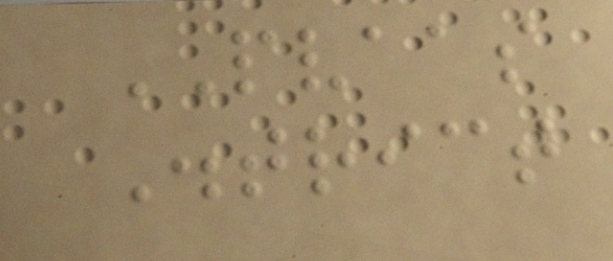PVAAS
District
